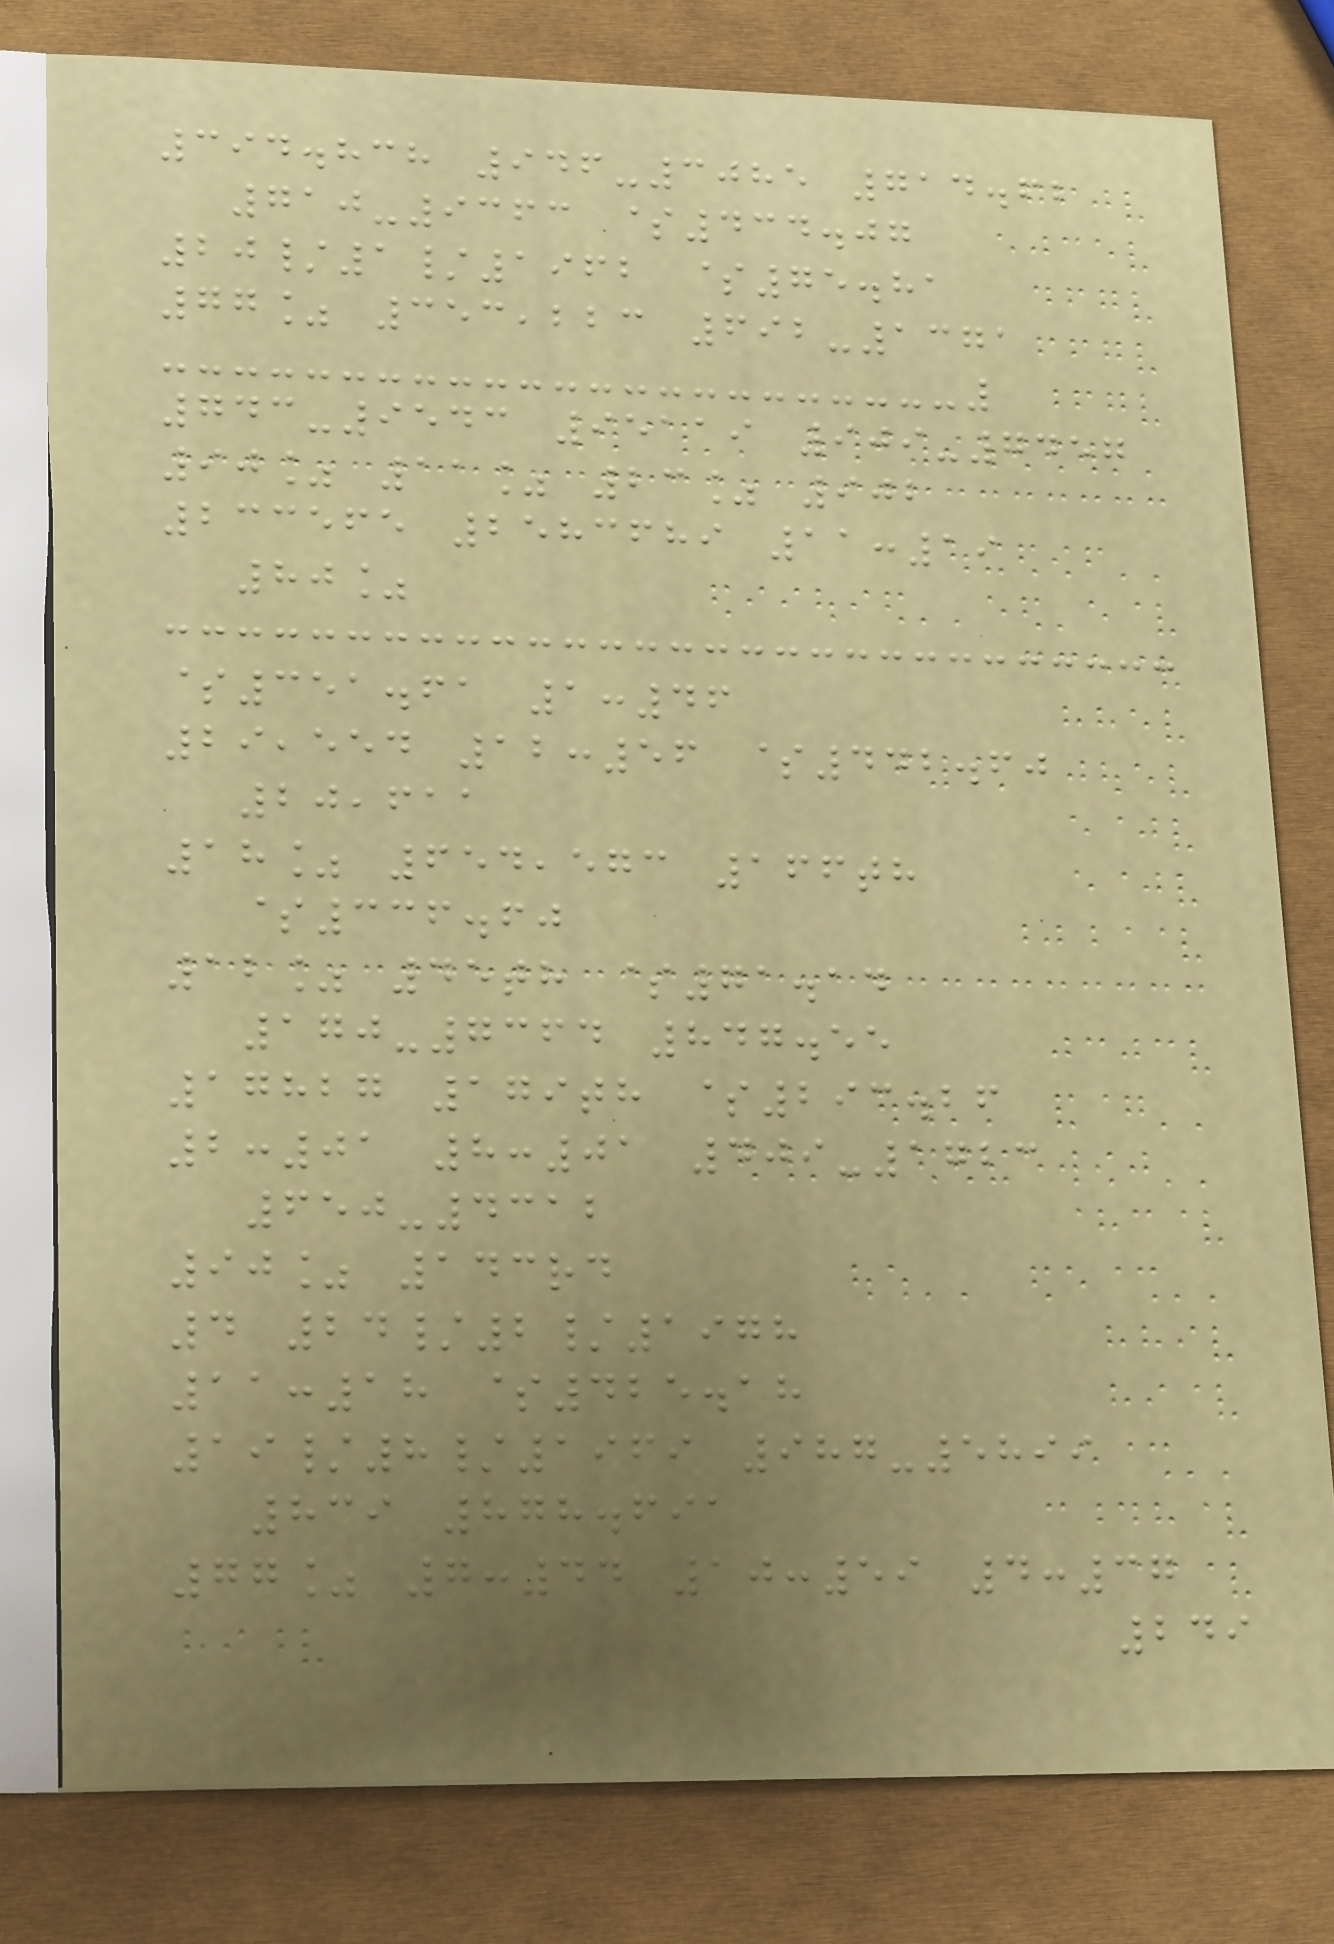394.838 946-3085 714.62
710-9363 $434.07
20/1/1962 $75.81
77% 353,223 692-1371
743-9543 95119 909-7457
90% 11% 23% 902
233565 2583689 11:19
80%
$351.61 1:46
29,554 12:56 $442.60
20,611
18% 654,573 166th
$336.60
12% 45th $71.14
170-7364 847.55
17827 179th $293.26
2:01 8:01 409-1723
650-4312
90% 143rd
4 24/2/1978
11:18 $425.18
19/8/1969 987-5899
839 878.691
77% 7:44 10:59 4:37
249
